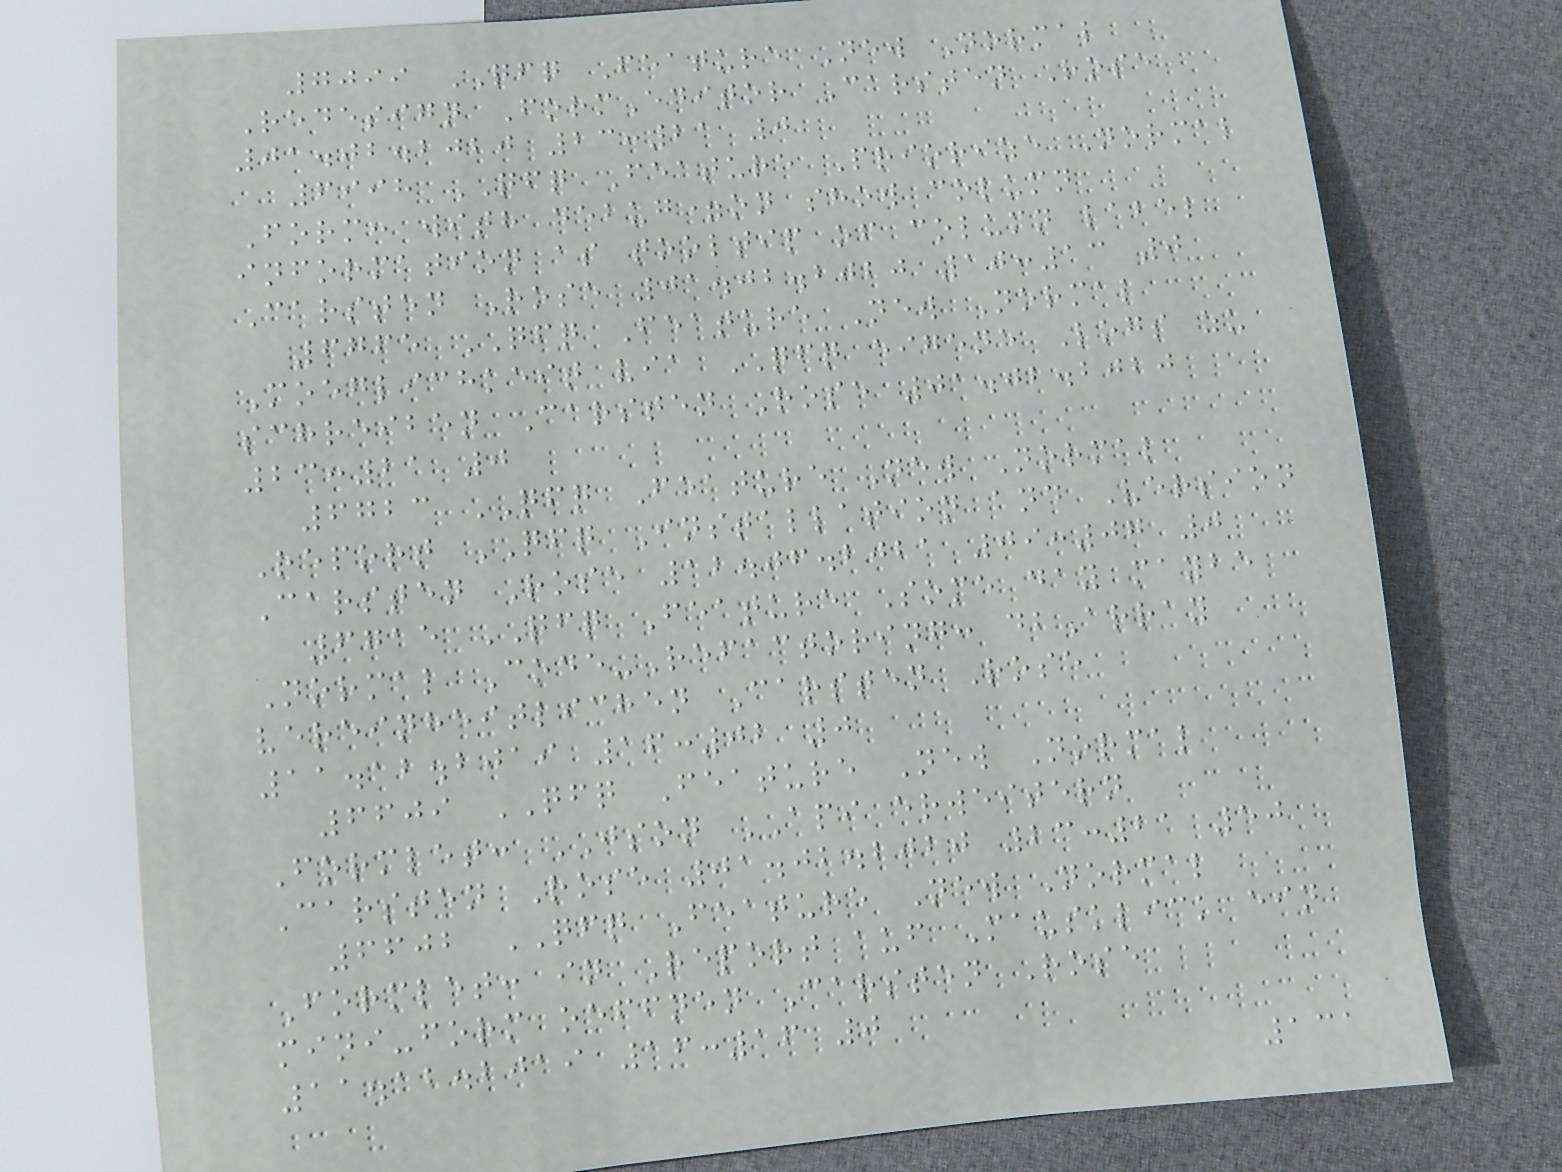7099 QFQ Feature New Normal
Redesign FormEditor Carsten Rose
01.02.2020 23:21 0
6998 QFQ Feature Priorize Normal
Form: with debug=on show column
information as tooltip of column label
Carsten Rose 01.02.2020 10:13 0
6765 QFQ Feature New Normal
Moeglichkeit via QFQ eigene Logs zu
schreiben Carsten Rose 01.02.2020
23:21 0
6723 QFQ Feature New Normal
Report QFQ Installation and Version
Carsten Rose 12.06.2021 09:07 0
6715 QFQ Feature Some day maybe
Normal Code-Refactoring: dbArray
vereinheitlichen Carsten Rose
11.12.2019 16:02 0
6609 QFQ Feature New Normal
Formlet: JSON API erweitern
Carsten Rose 01.02.2020 23:21 50
6602 QFQ Feature New Normal
Formlet: in Report auf Mausklick ein
mini-form oeffnen Carsten Rose
11.12.2019 16:16 0
131
